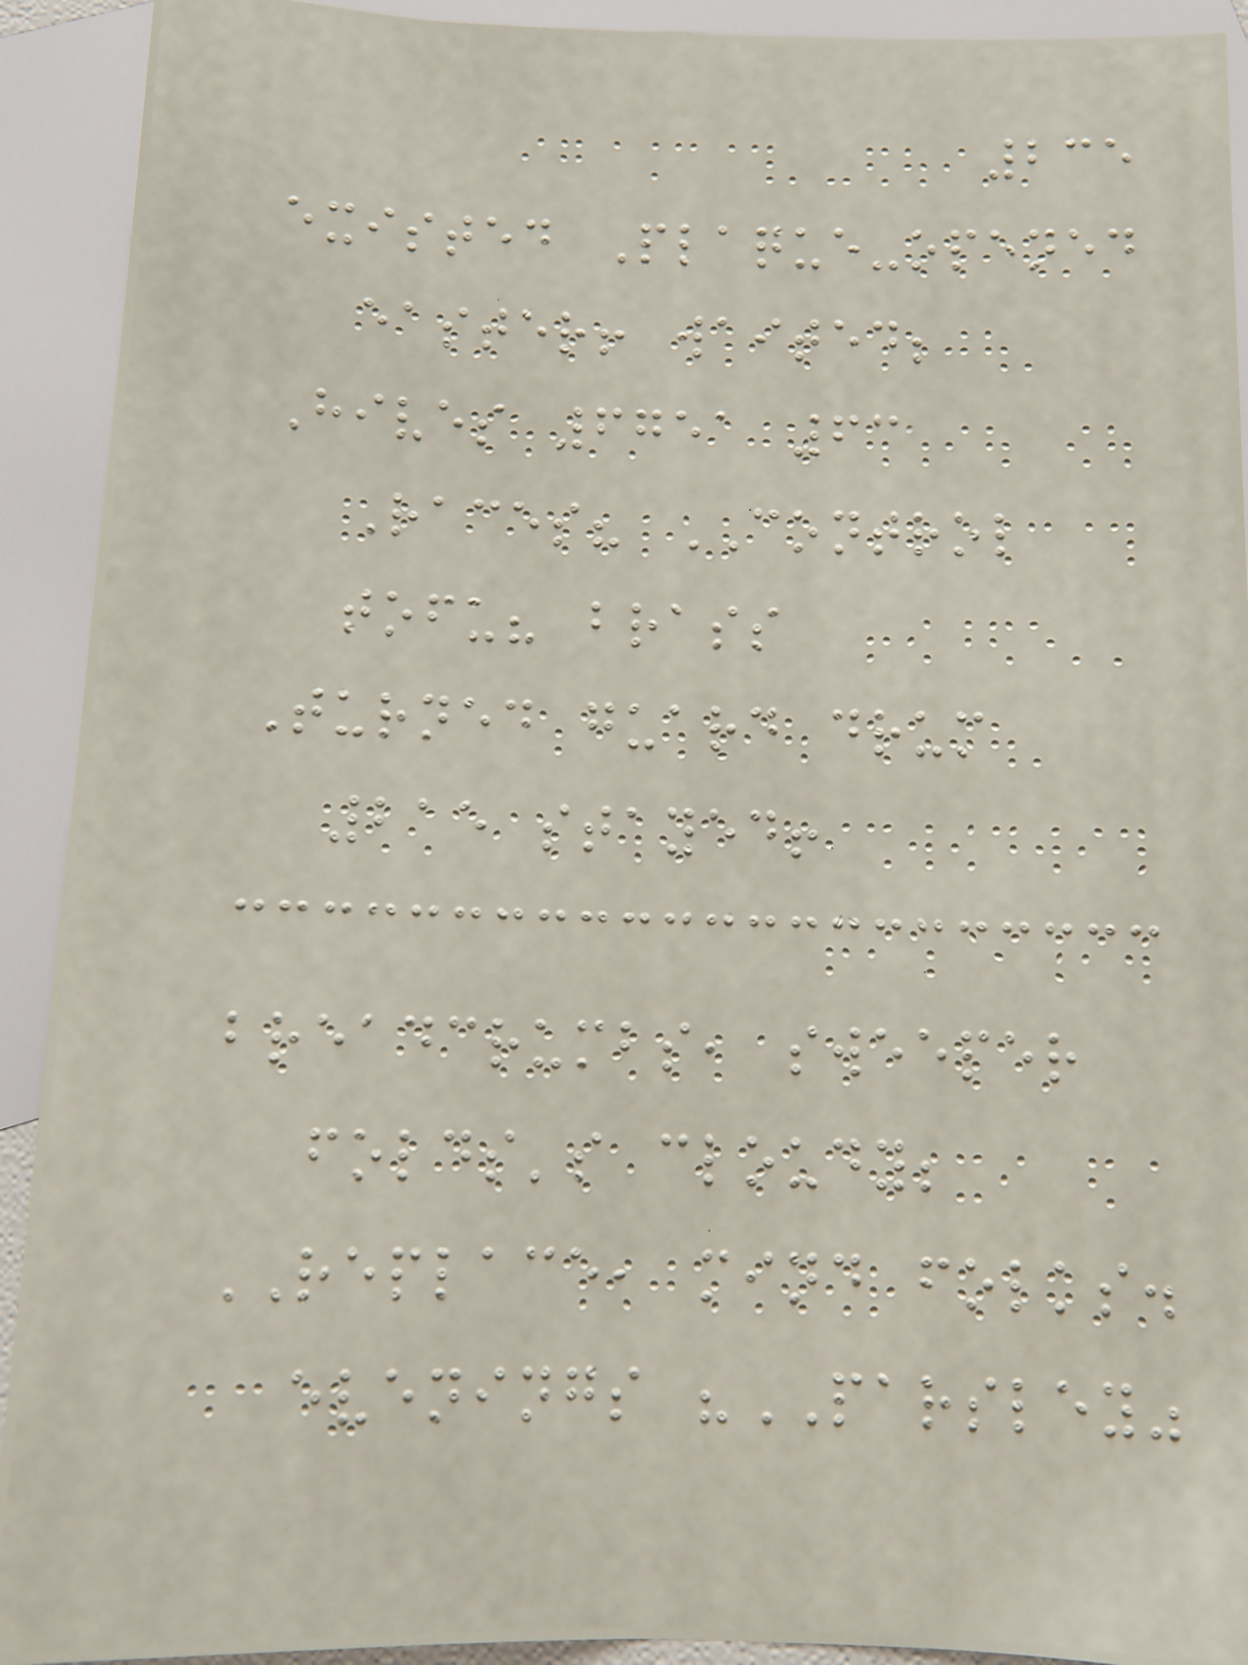235
existed Plaque-opened
easter! waited;
Hives 6751 63
Races? CONTROL
tofu? brass
Turned guard drum
215 stayed!
breadcrumbs, sweeper
folds's cloudy;
REPLACE, mind folks.
evenings "PARSLEY"
